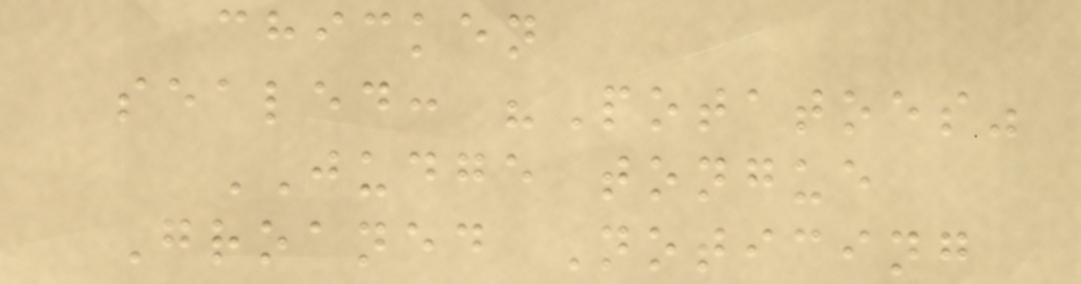chicken
sealed: "Potatoes"
JUDGE tongue
Groaned Noticing
